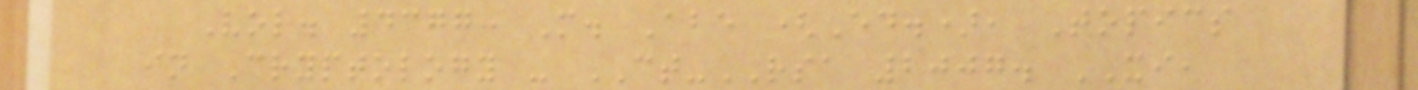Vol. 4377: M. Abe (Ed.), Topics
in Cryptology - CT-RSA 2007. XI,
